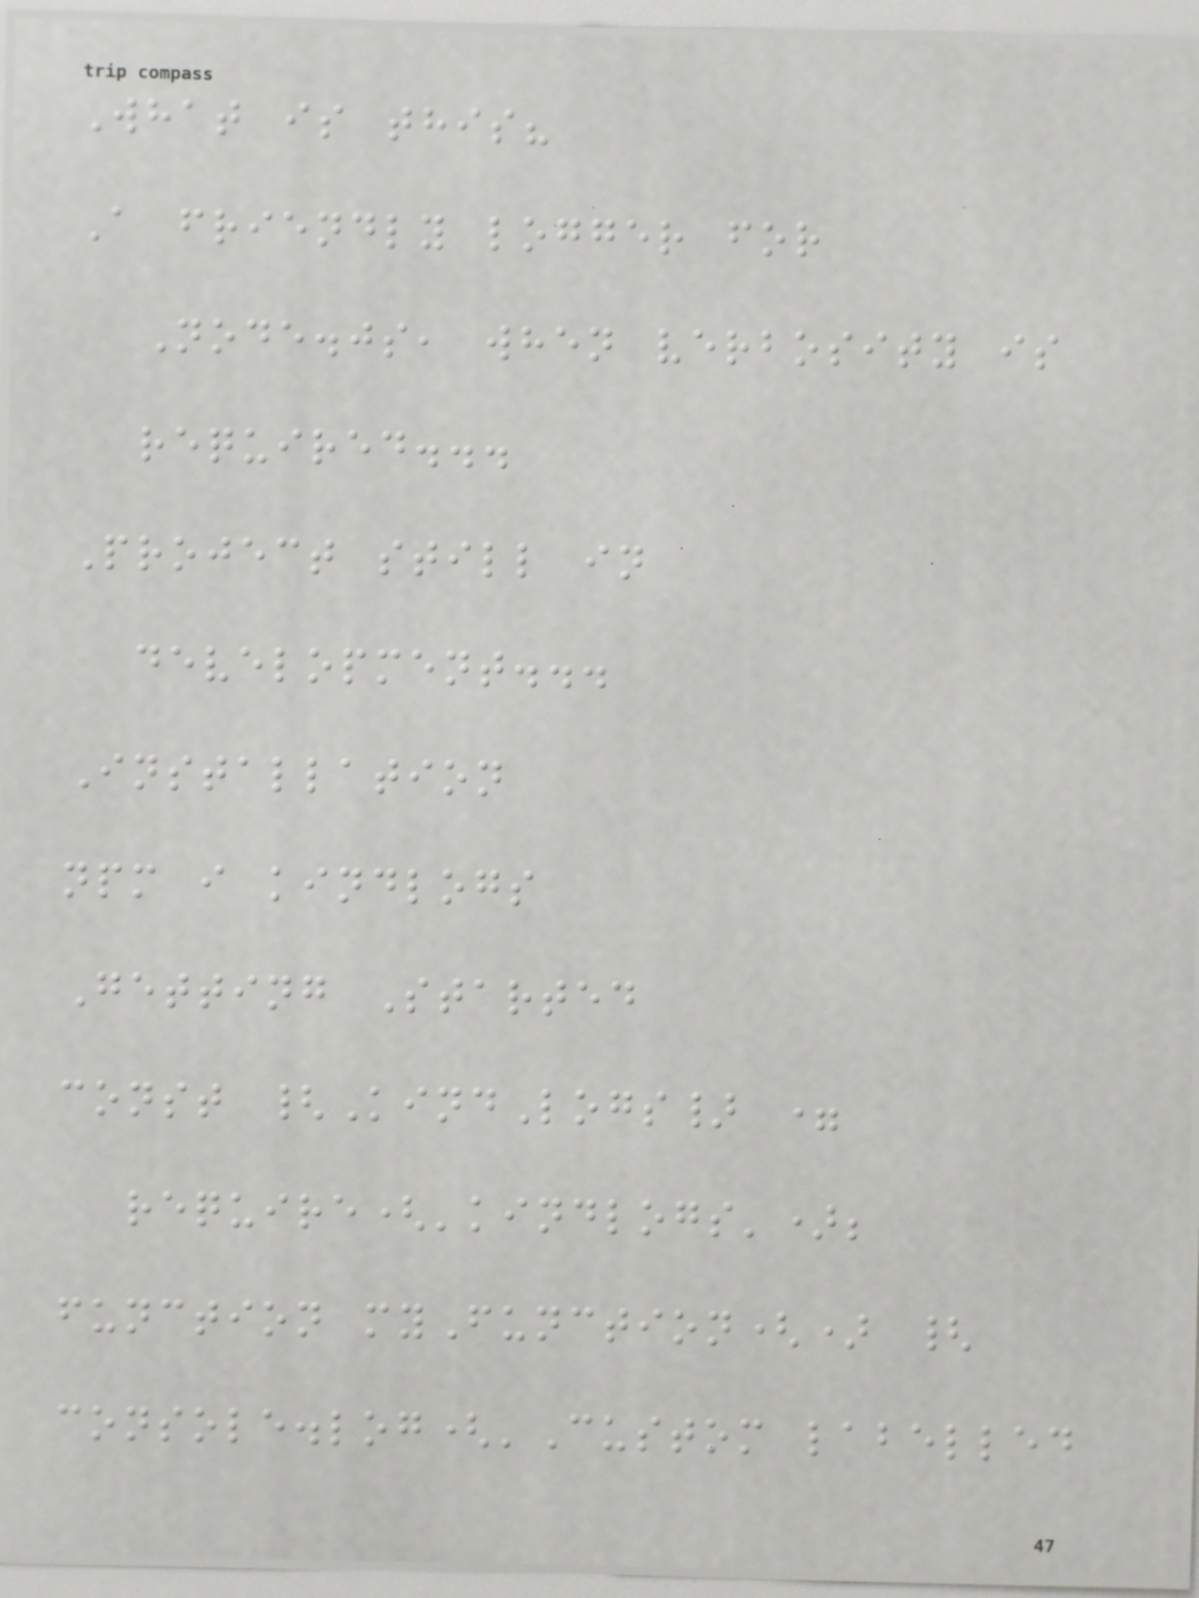What is this?
A friendly logger for
Node.js, when verbosity is
required...
Project still in
development...
Installation
npm i kindlogs
Getting Started
const {KindLogs} =
require('kindlogs');
function myFunction() {
console.log('Custom labelled
